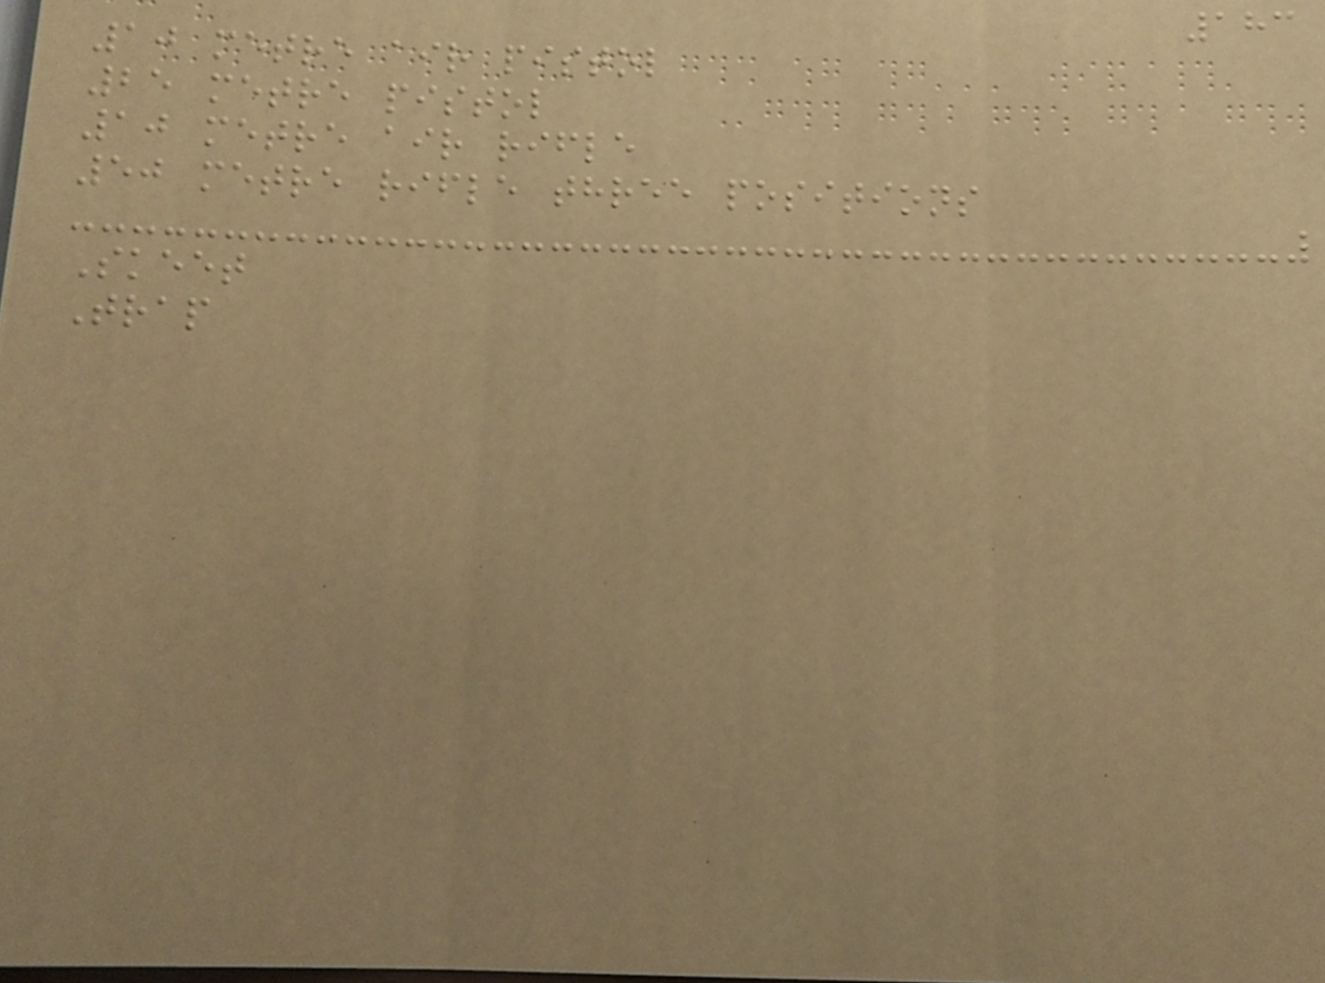183
10 metre air pistol
25 metre pistol
10 metre air rifle
50 metre rifle three positions
Skeet
Trap
